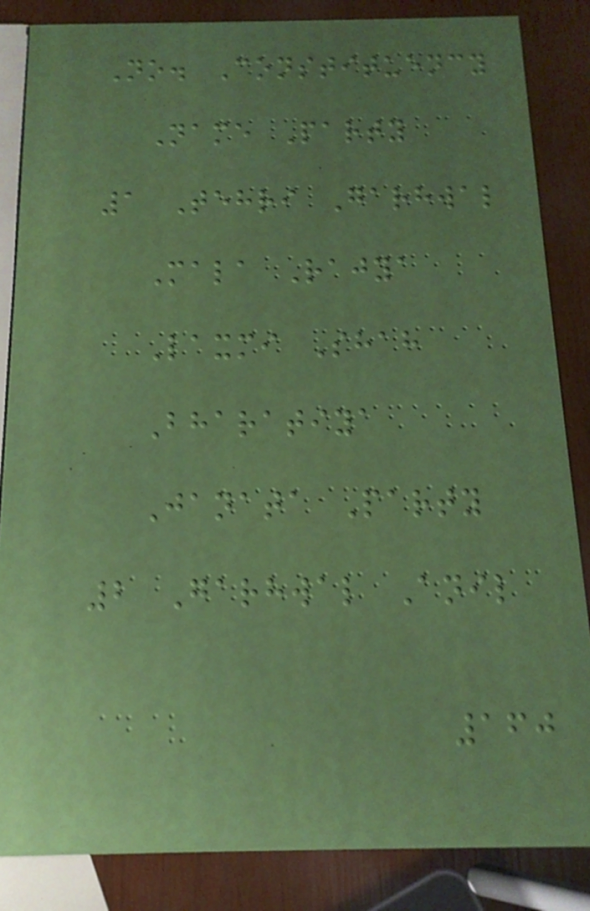No. Constituency
Name Party
1 Tehri Garhwal
Mala Rajya
Laxmi Shah
Bharatiya
Janata Party
2 Garhwal Anil
160
